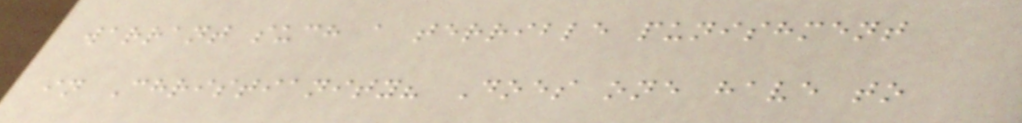warrant such a terrible punishment
in Christianity? Does one have to
